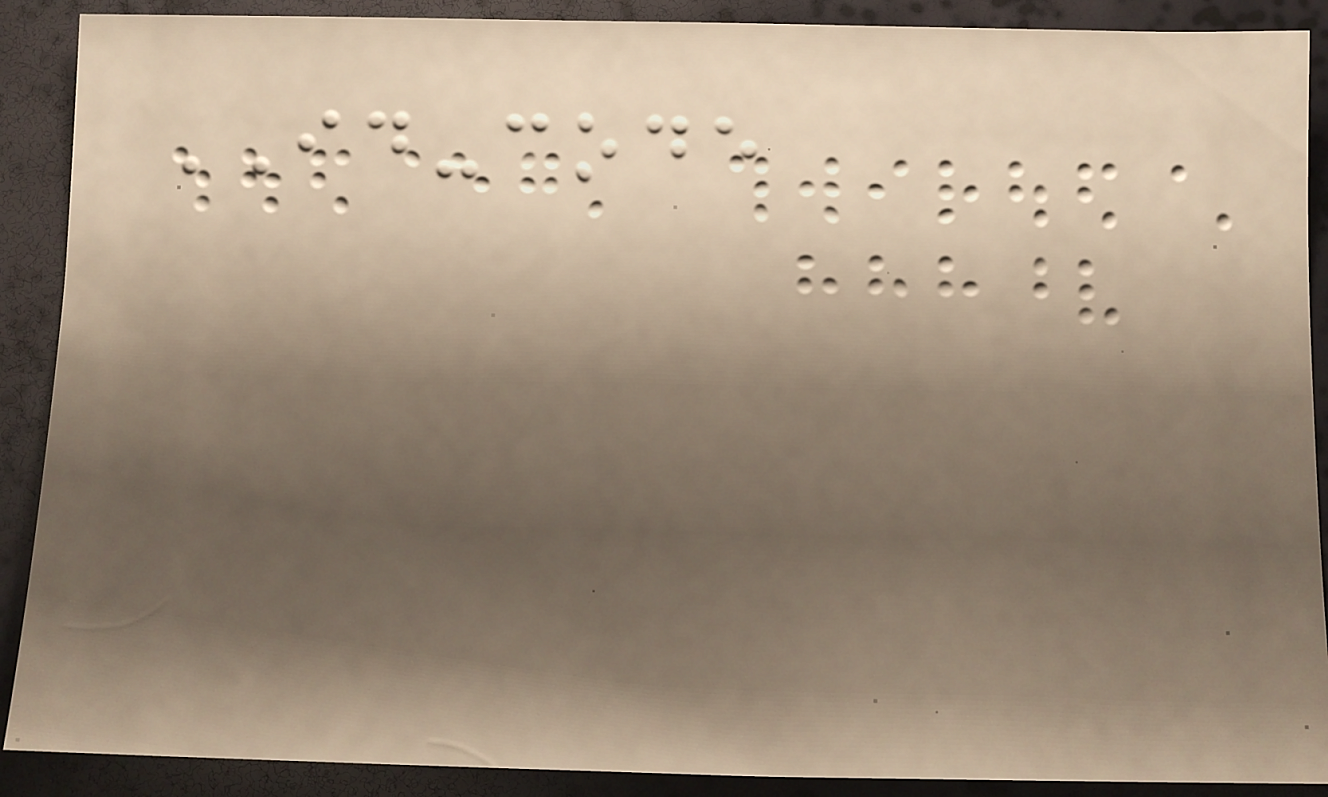ID-code
